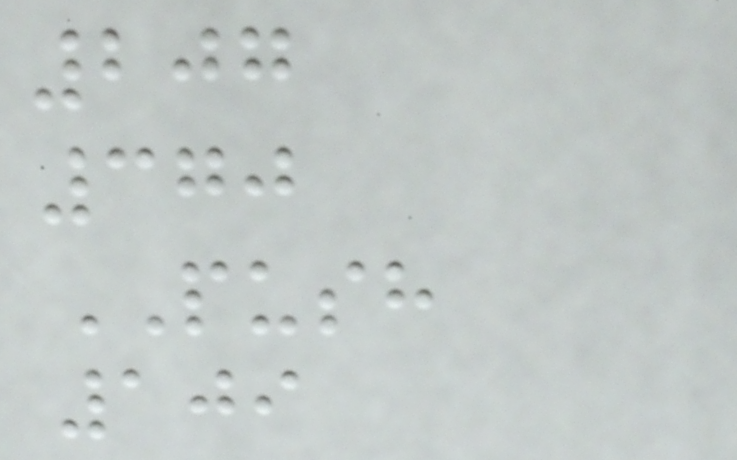207
370
PUSH
109
